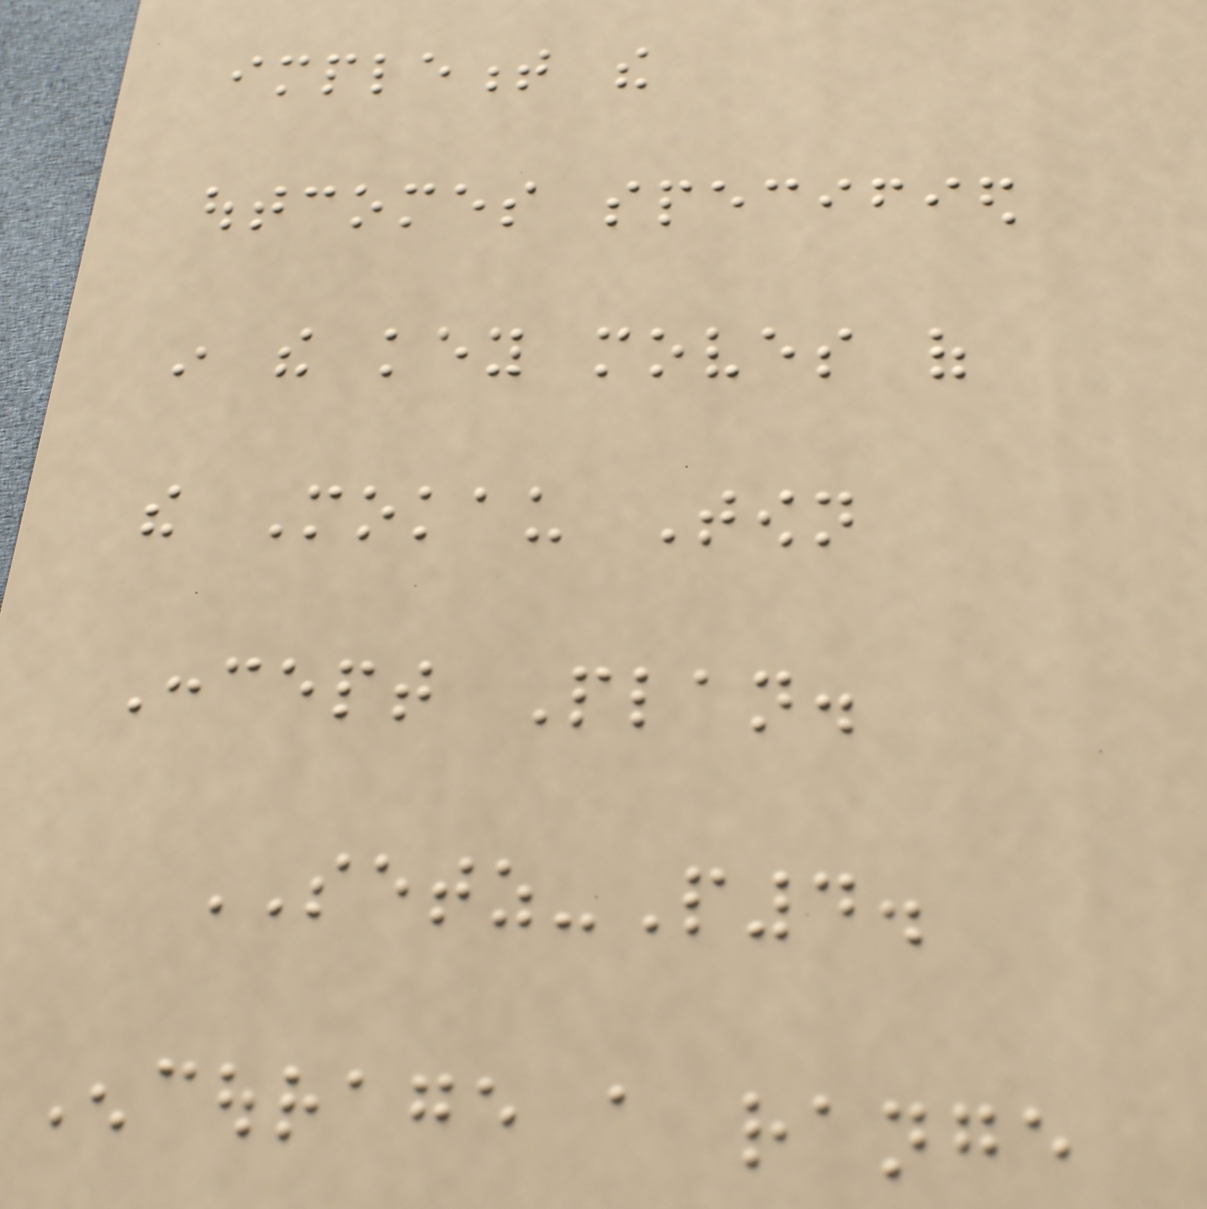implement the
outcomes specified
in the key moves of
the Mokau Town
Concept Plan.
SETZ-P4.
Encourage a range
